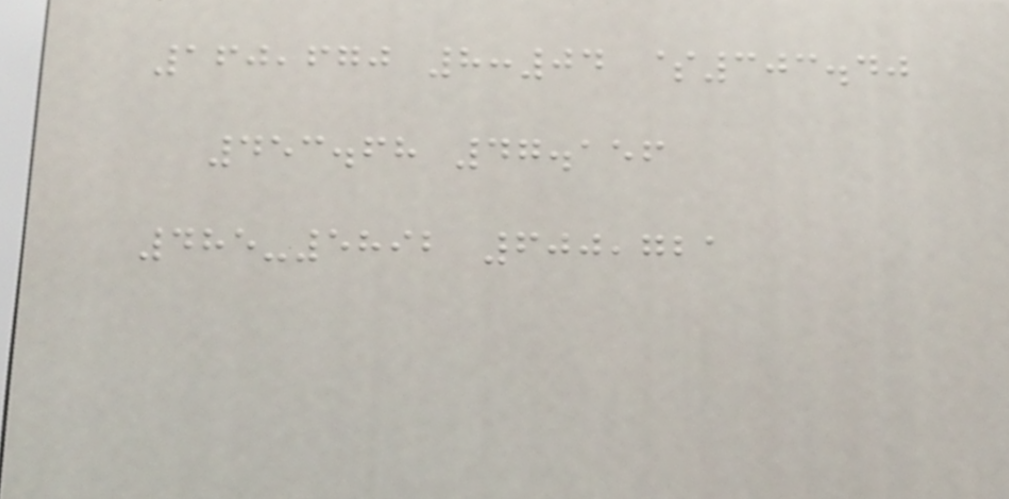160,670 8:04 $303.40
453.68 47.156
485-5892 600,721
